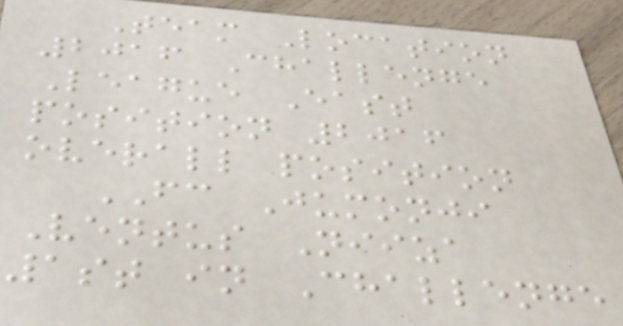Team Location
2016 Challenge
League East
position 2016
overall position
FC Jumonji
Ventus Niiza
1st in Challenge
